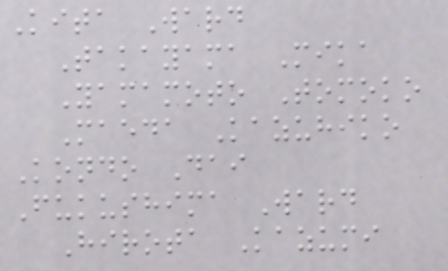Kita Ward
Takayama Mika
Yamamoto Tomoko
Maeda Kazuhiko
Kondo Dai
Fukushima Ward
Hirota Kazumi
